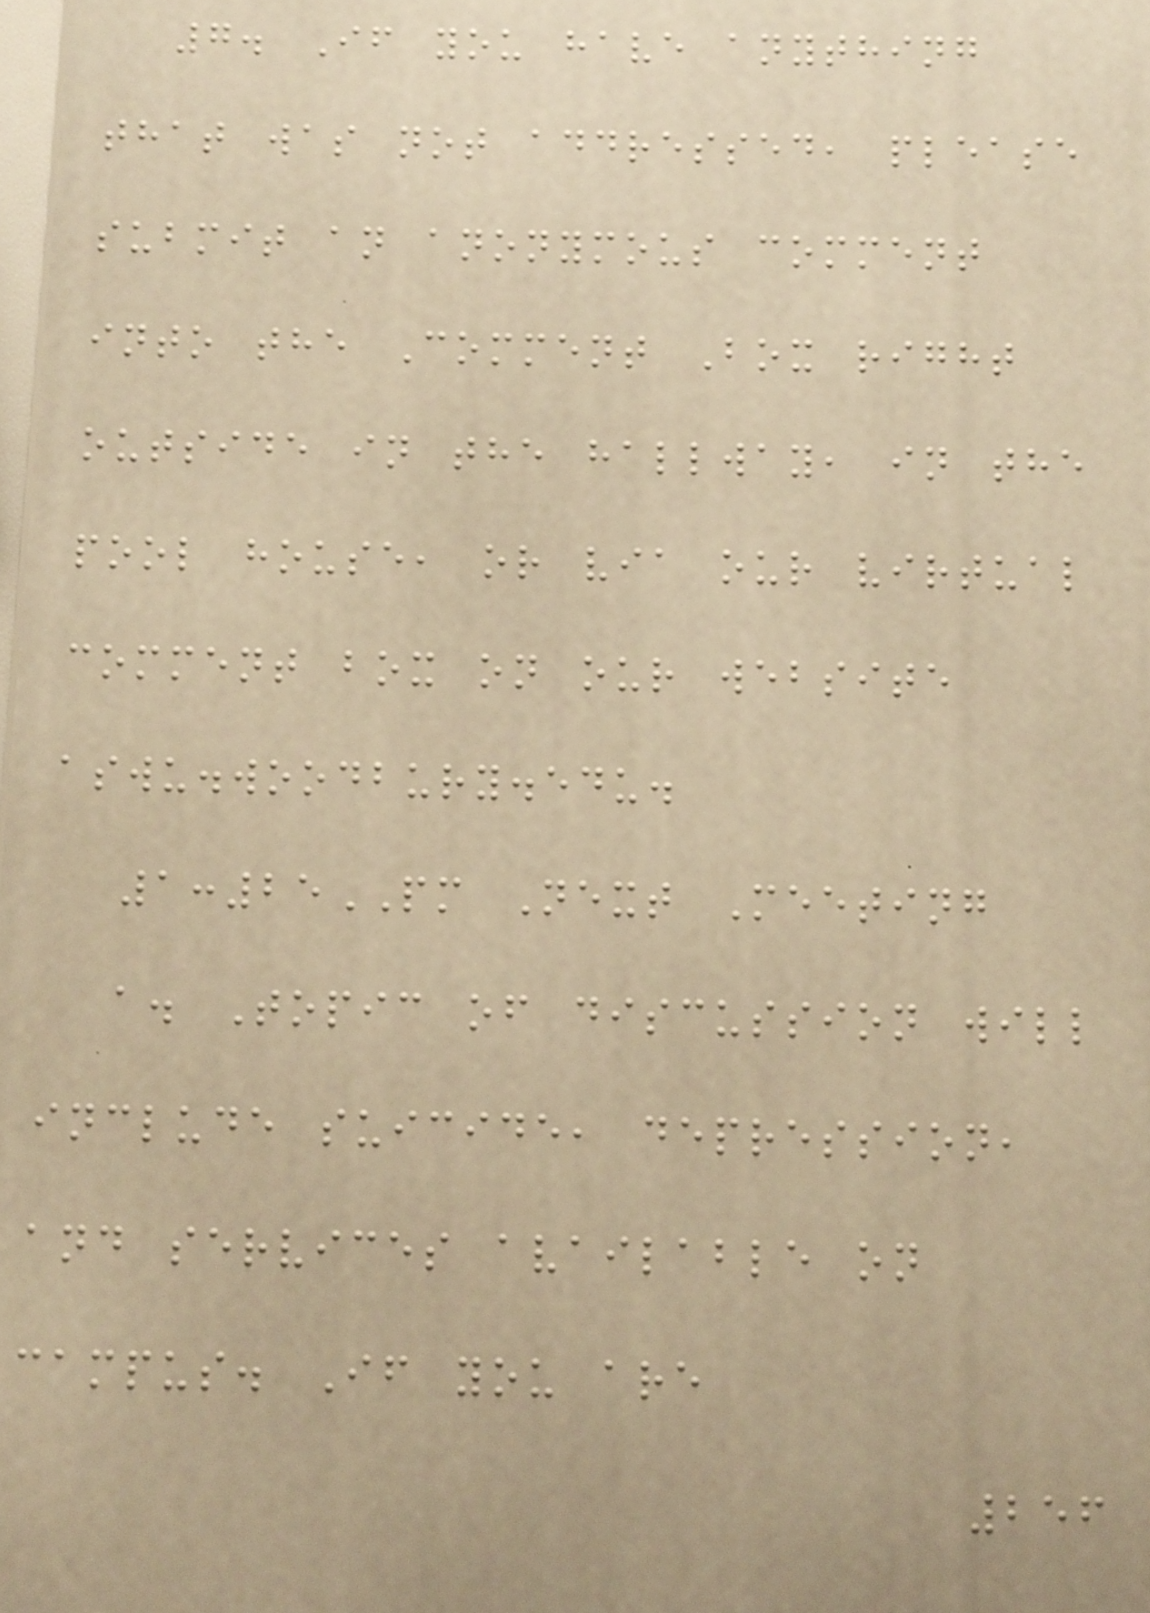7. If you have anything
that was not addressed, please
submit an anonymous comment
into the Comment Box right
outside in the hallway, in the
pool house, or via our virtual
comment box on our website
aswu.woodbury.edu.
1:25PM Next Meeting
a. Topic of discussion will
include suicide, depression,
and services available on
campus. If you are
256
